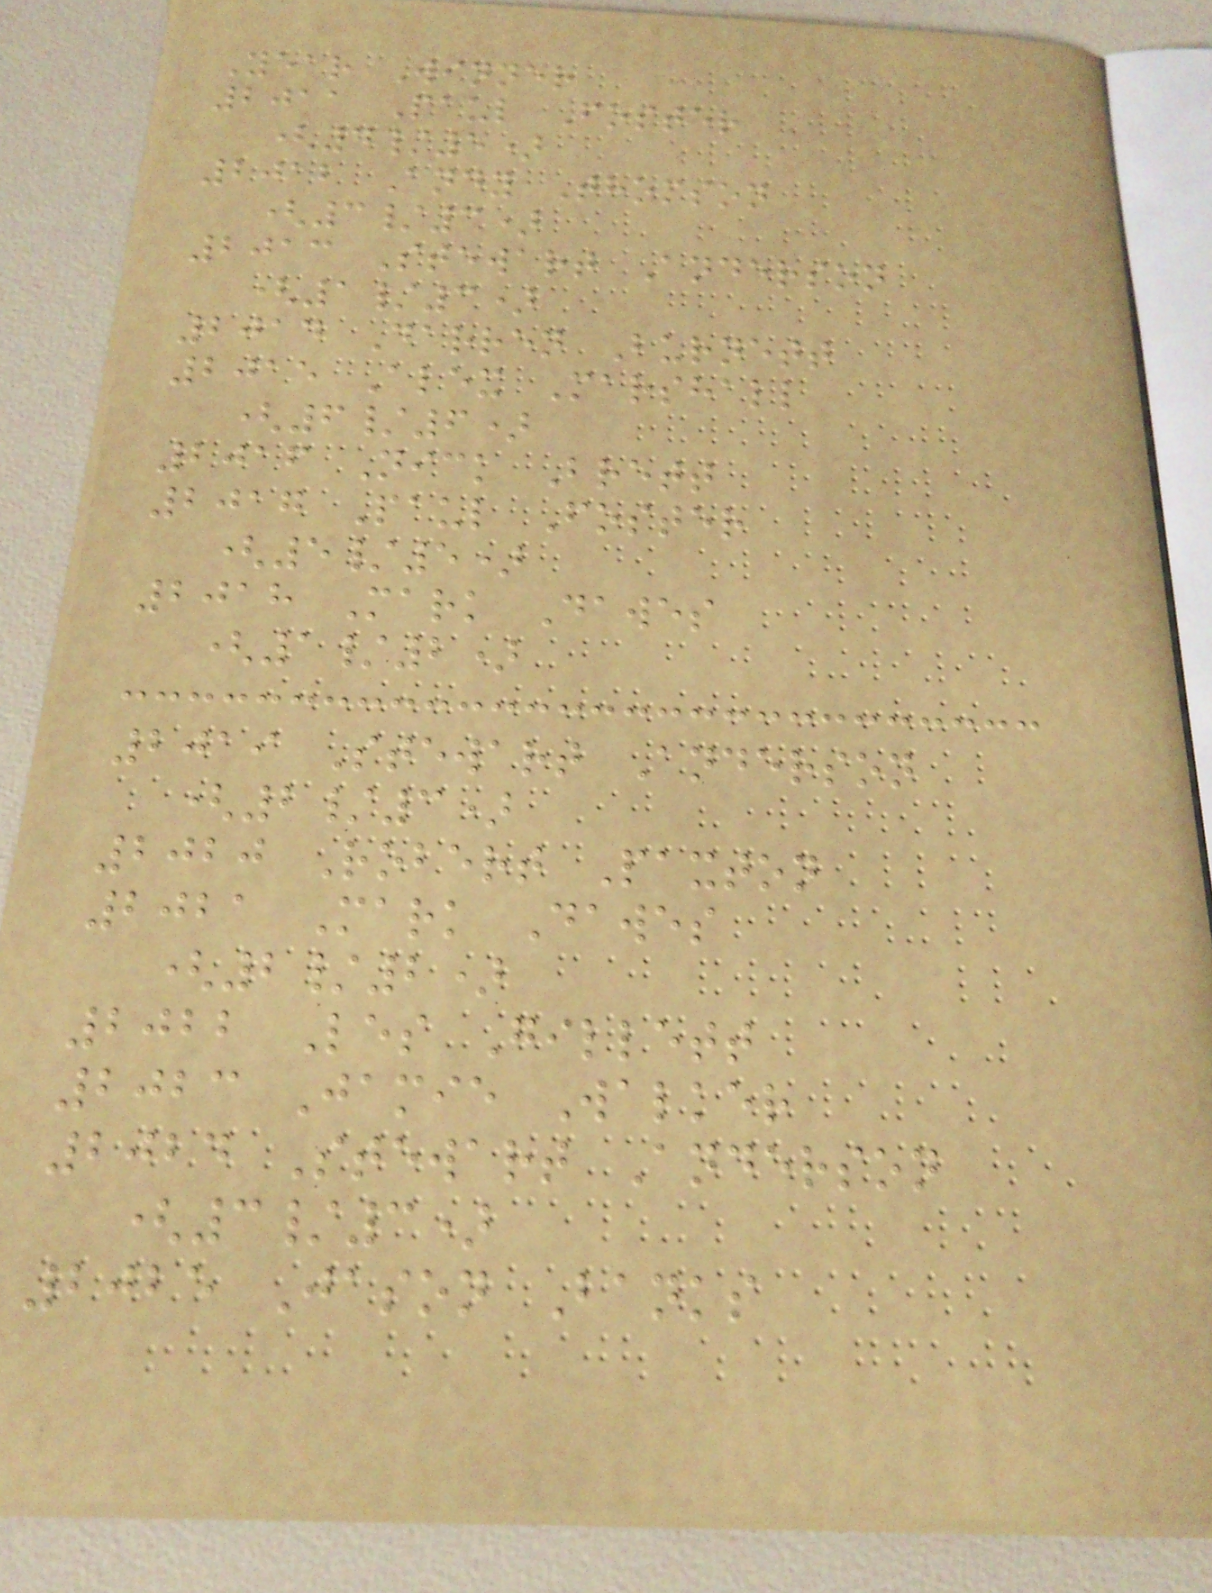Year Winner
2011 Paul Foster
(4/5)
2012 Andy Thomson
(3/3)
2013 Stewart Anderson
(1/3)
2014 Darren Burnett
2015 Alex Marshall
(6/6)
2016 Nick Brett
2017 Paul Foster
(5/5)
2018 Mark Dawes
(1/2)
2019 Stewart Anderson
(2/3)
2020 Robert Paxton
2021 Mark Dawes
(2/2)
2022 Les Gillett
2023 Jamie Walker
2024 Stewart Anderson
(3/3)
2025 Jason Banks
